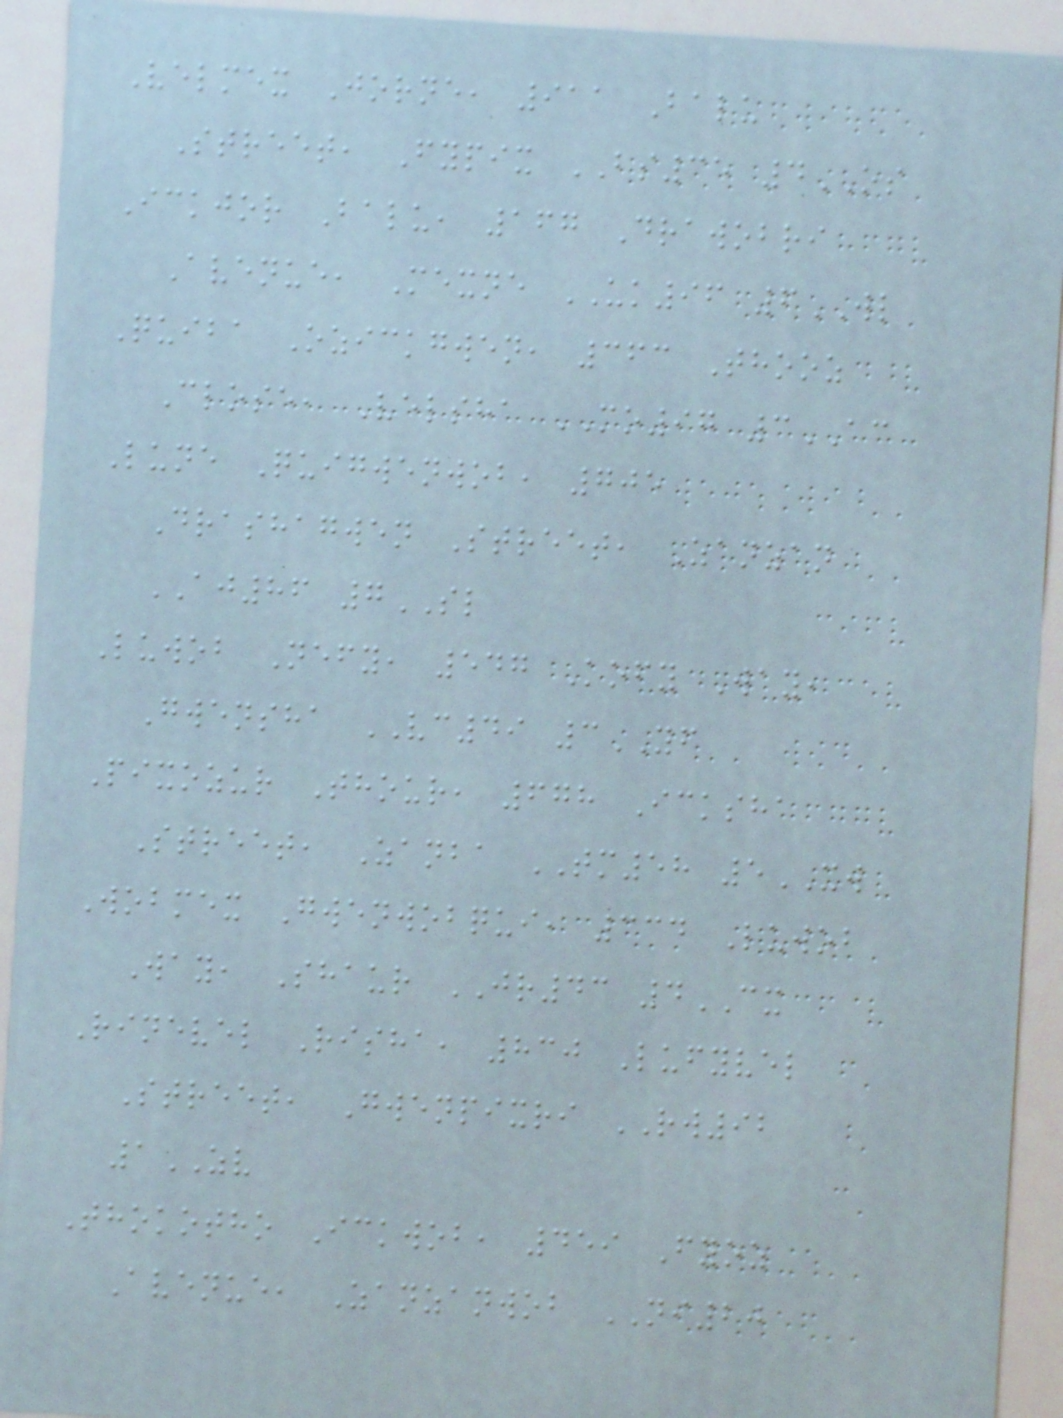Velmex Jorne, 911 Balu
Street, Fypix BS35 4OS
Ickjor Balu, 167 Drawobri
Avenue, Mexne UK96 6WL
Quiba Ozickgwen, 363 Thooz
Close, Velsha MO97 3AC
Lune Quigwenwob, 705
Drashagwen Street, Zanzan
AJ86 7SL
Luwob Nefy, 547 Kofy Way,
Gwensha VC49 3YF
Pixozur Thour, 678 Icksha
Street, Zanba TM58 5XW
Wobmex Gwenwobqui, 334 Luwob
Way, Shaur JR43 4CX
Rinevel Risha, 830 Lufyvel
Street, Gwenpixri RW92
1ZV
Thokotho Ickwob, 459 Fyoz
Avenue, Zanzanwob NI20
